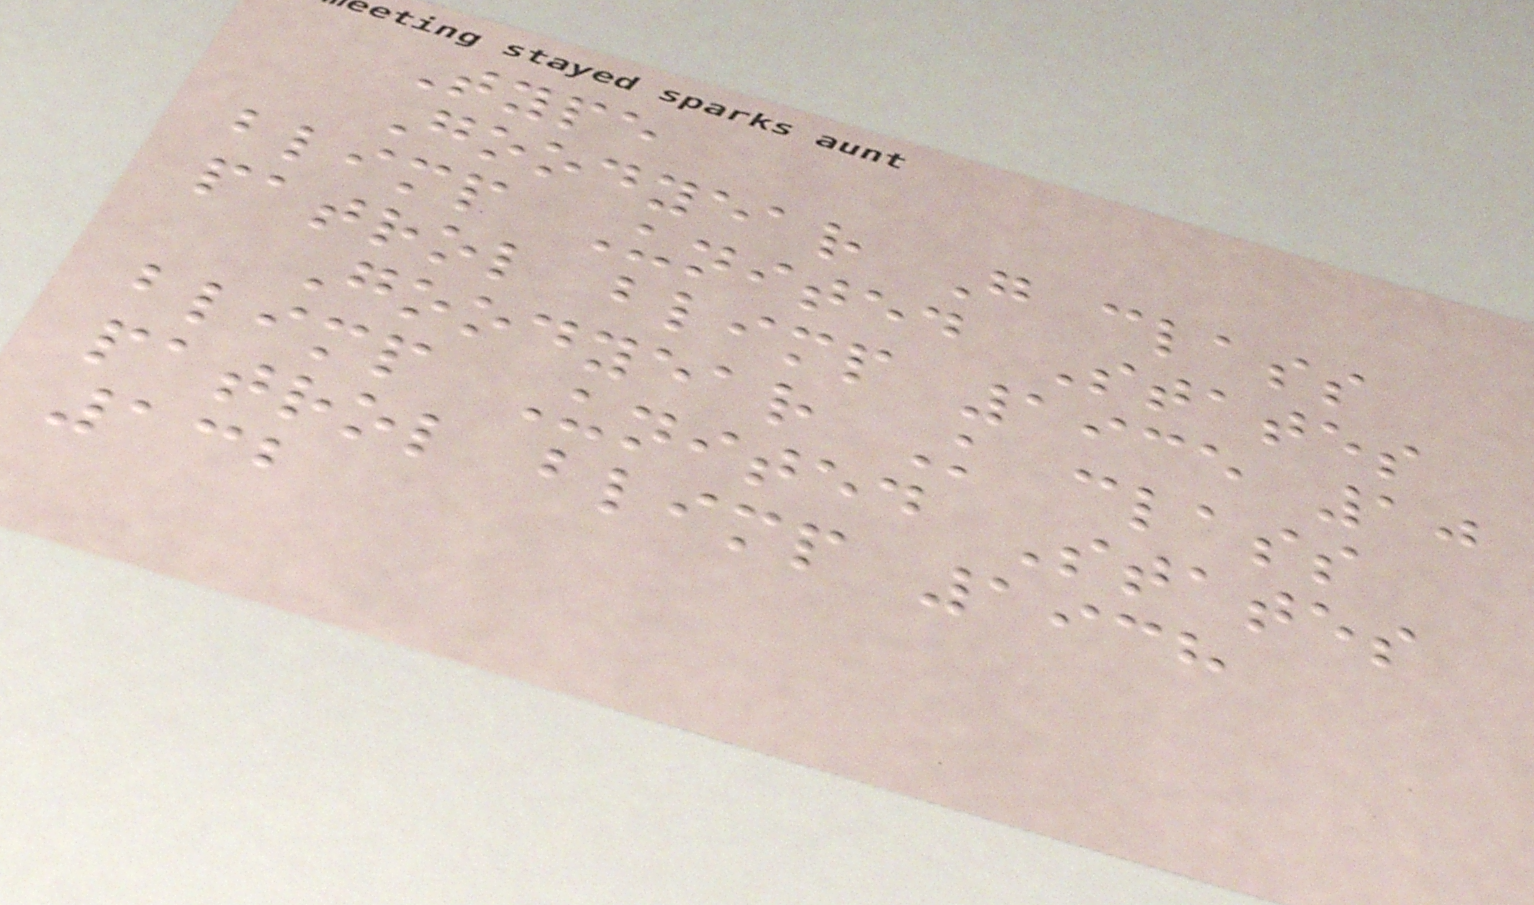Type
Goodyear G class
blimp United States
patrol blimp 1935 10
Goodyear K class
blimp United States
patrol blimp 1938
132
